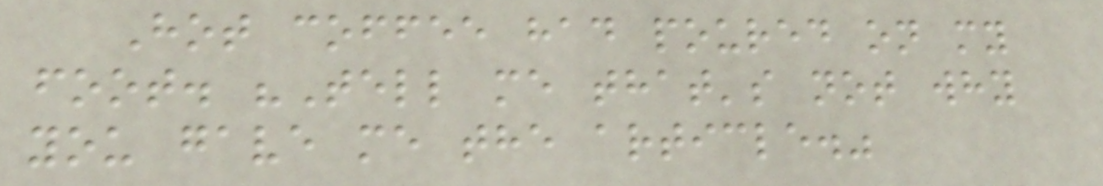Hot coffee had poured on my
foot. "Tell me that's not why
you gave me the article."
